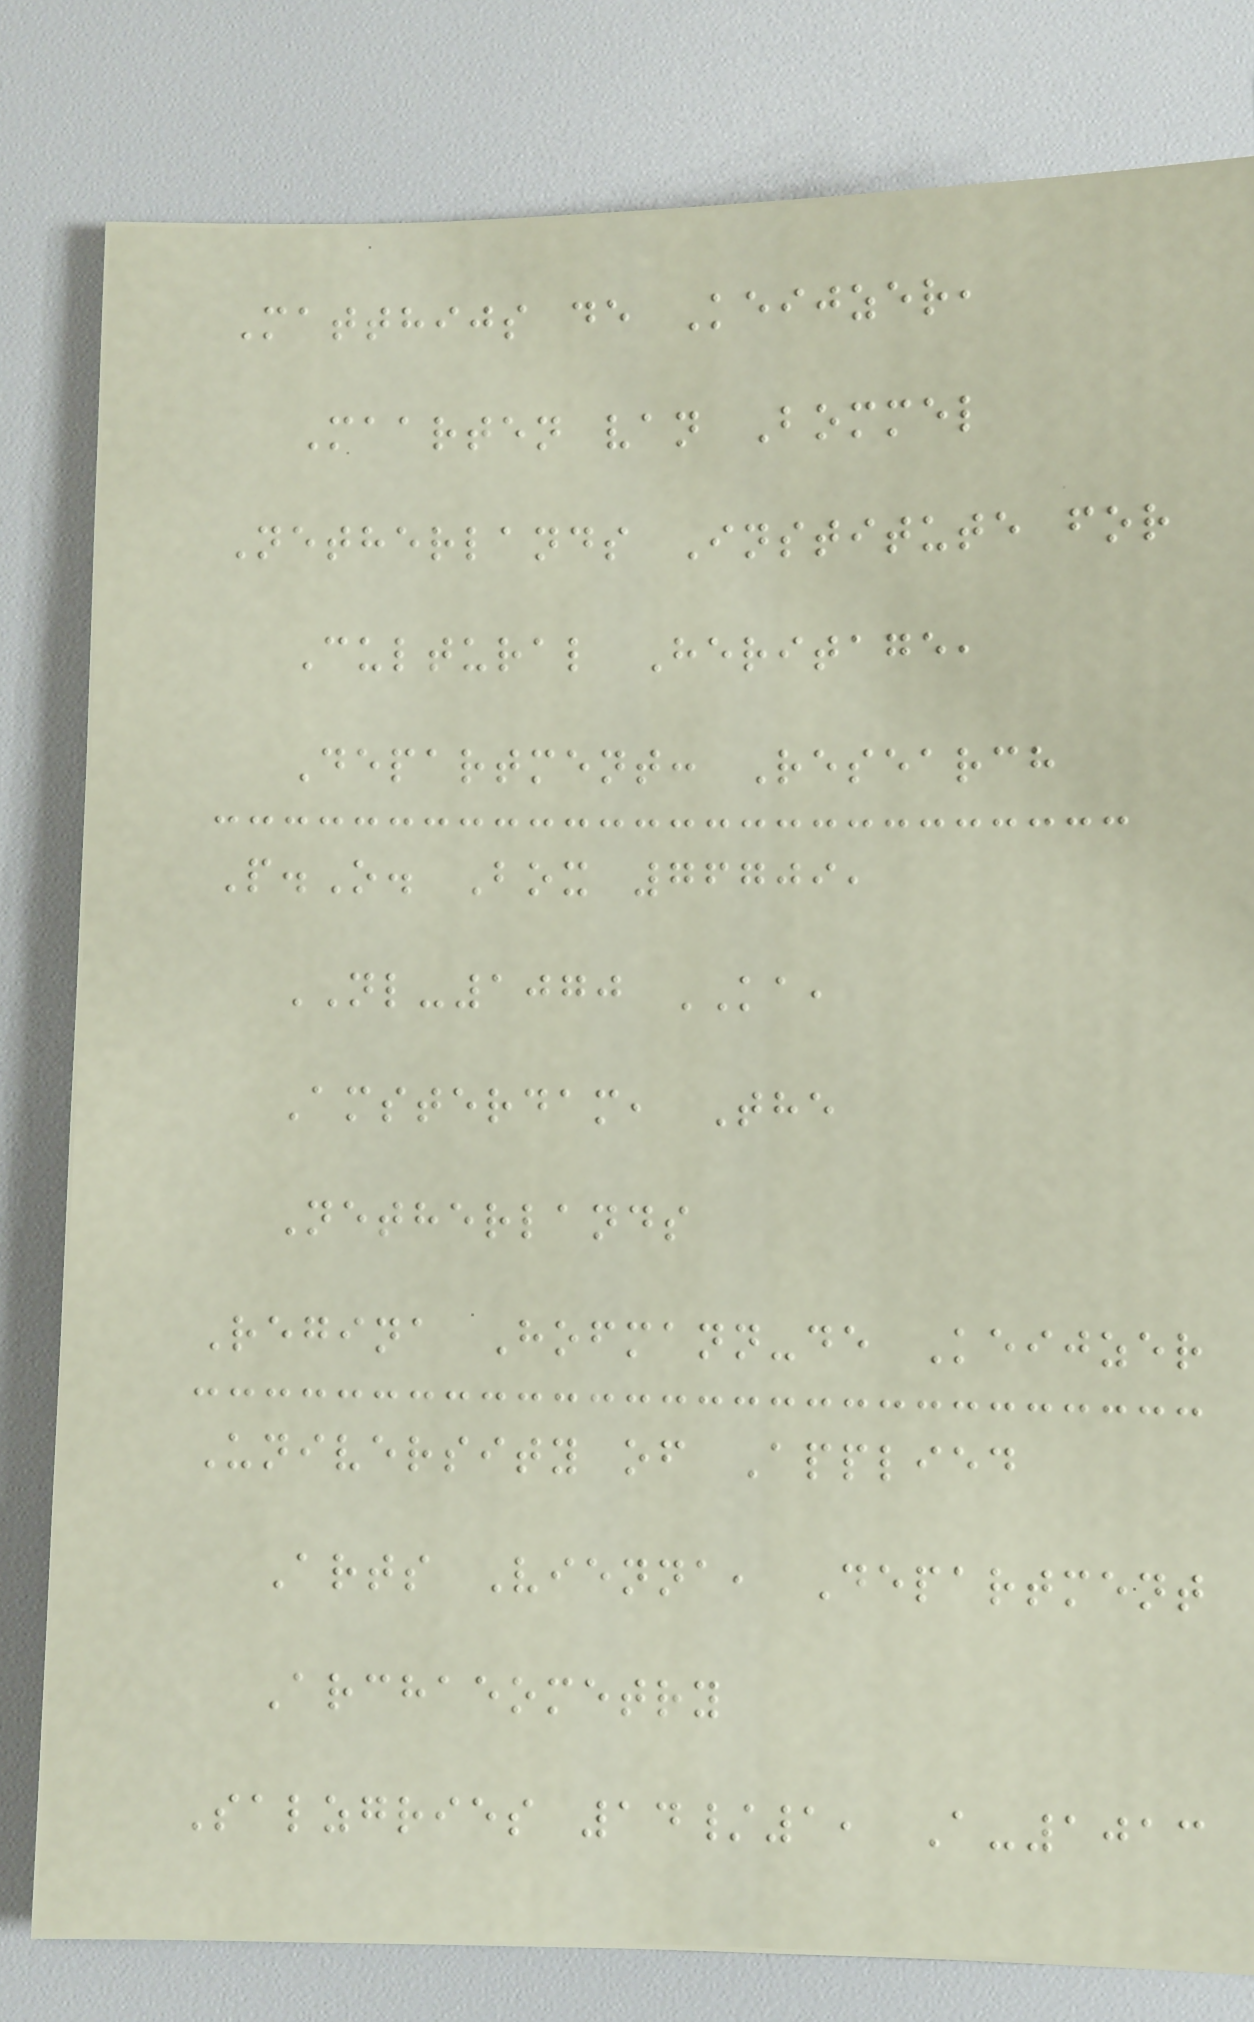Matthijs de Keijzer,
Maarten van Bommel
Netherlands Institute for
Cultural Heritage,
Department: Research
P.O. Box 76709,
NL-1070 KA,
Amsterdam, The
Netherlands
Regina Hofmann-de Keijzer
University of Applied
Arts Vienna, Department
Archaeometry
Salzgries 14/1, A-1013
